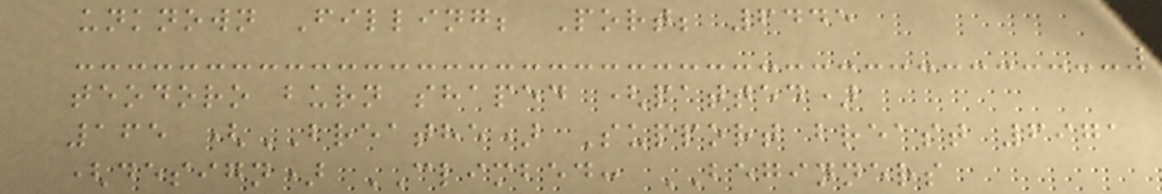unknown Filling; Port; 6445
teodoro burn shaped (patted)
165 (BREATHE) Support breast 6971
(design) CLIMBED: BEGINNERS
